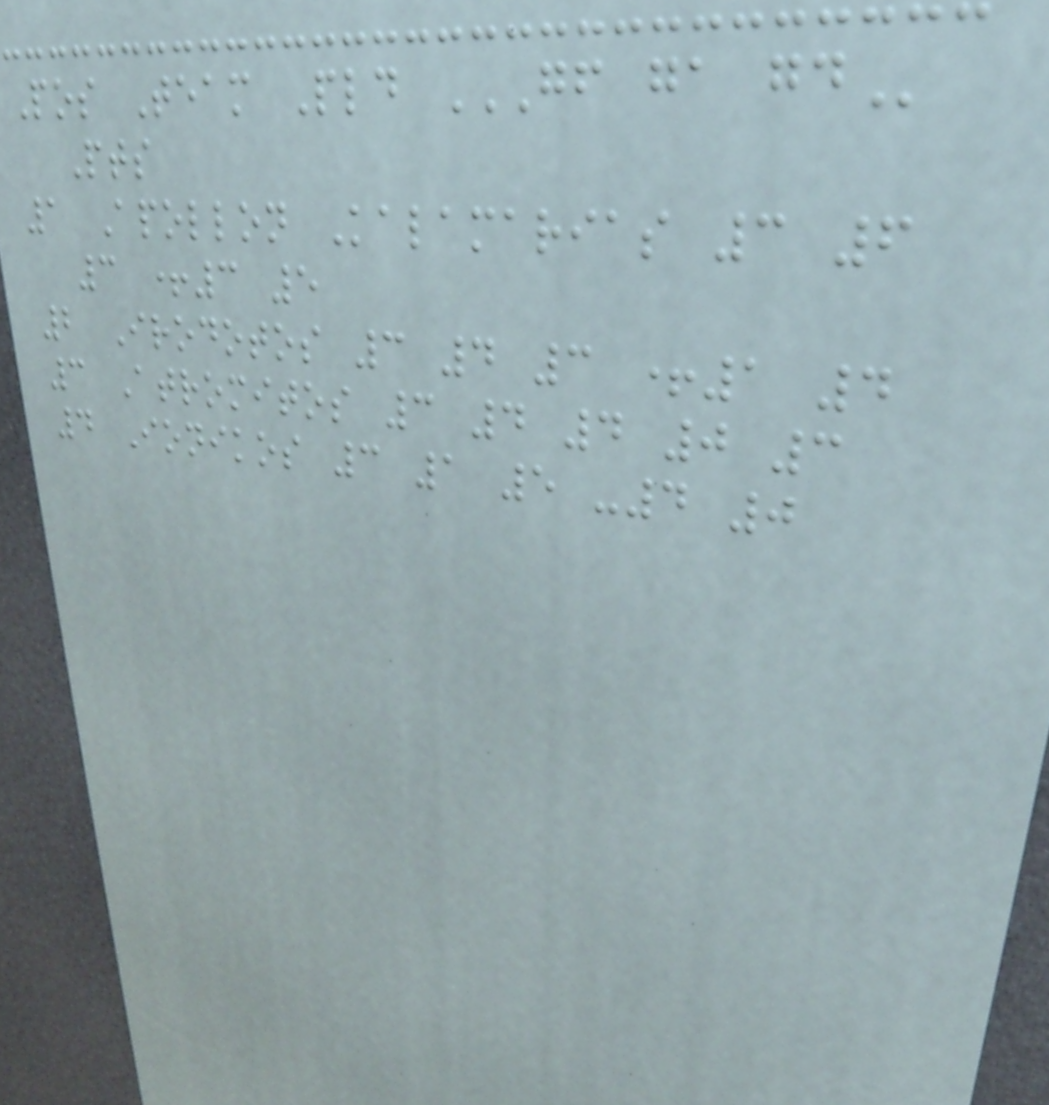Pos Team Pld GF GA GD
Pts
1 Apollon Kalamarias 3 6
3 +3 5
2 Irodotos 3 4 3 +1 4
3 Atromitos 3 4 4 0 3
4 Ionikos 3 1 5 -4 0
